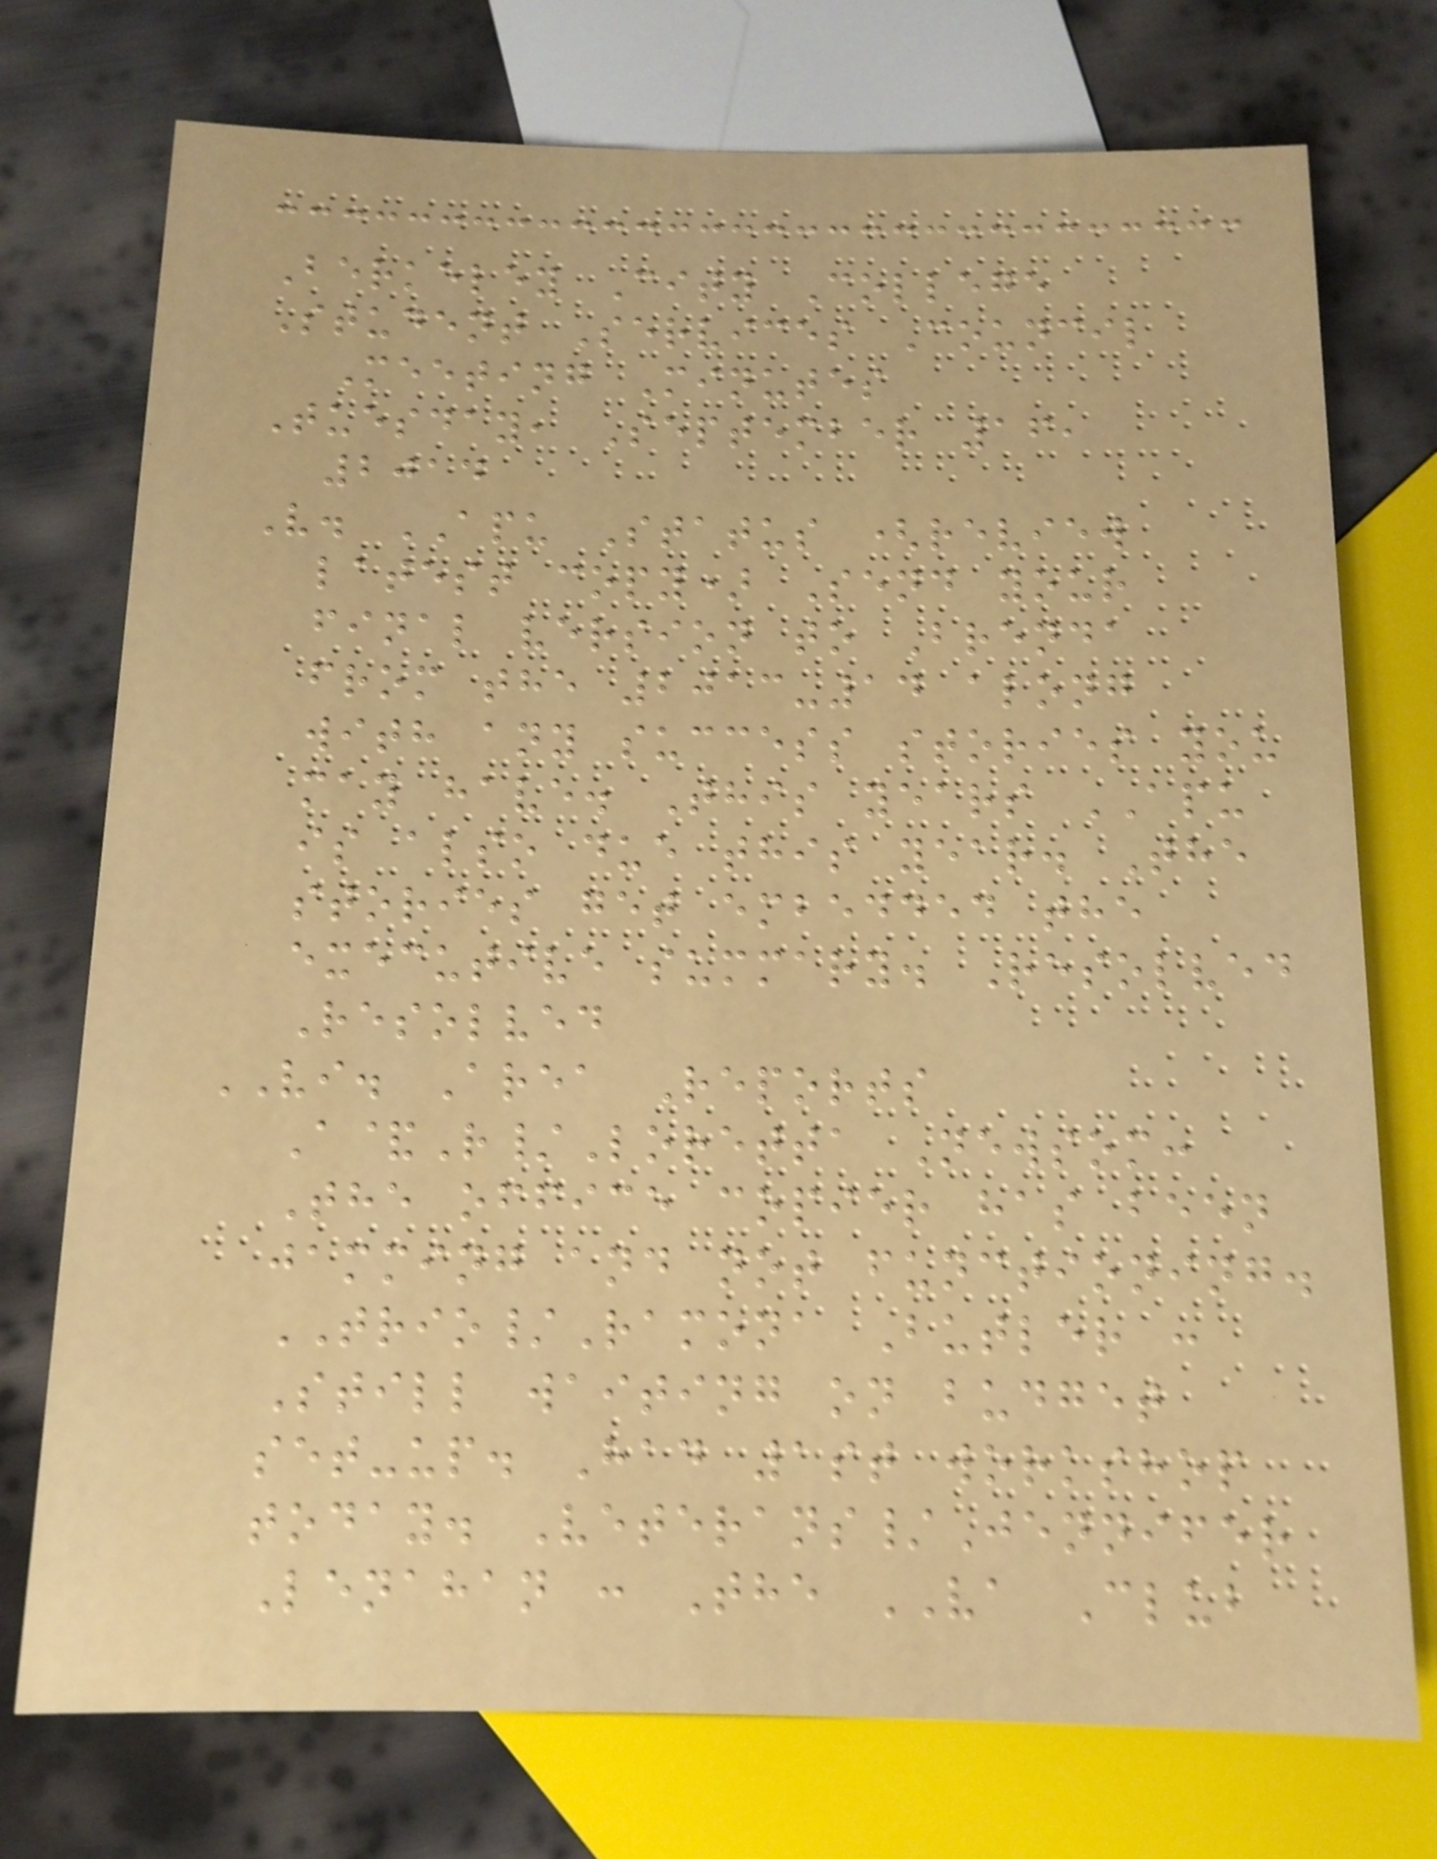Berkeley City College
Student Services Council
Meeting Minutes
Tuesday, September 16,
2014
V. APU Status (review
latest copy) Send your
final version to Brenda
from the 2013-14 along
with any success stories you
may have. This years APU
is also due this year. The
stories get embedded the
executive summary. Resolved
Resolved
VI. Area Reports
A&R/Loretta Newsom:
The office copier has been
jamming and not functioning.
TRIO/Ramona Butler :
Still waiting on budget
set-up. Had 1st workshop
today. Veterans/Jennifer
Lenahan : The VA Club
